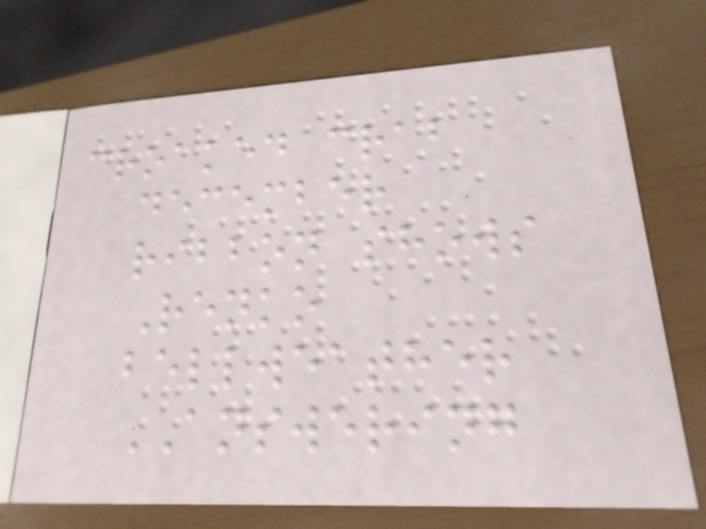croaked crab
december
ribbon shows
Renko
bellweather
ANSWERING
